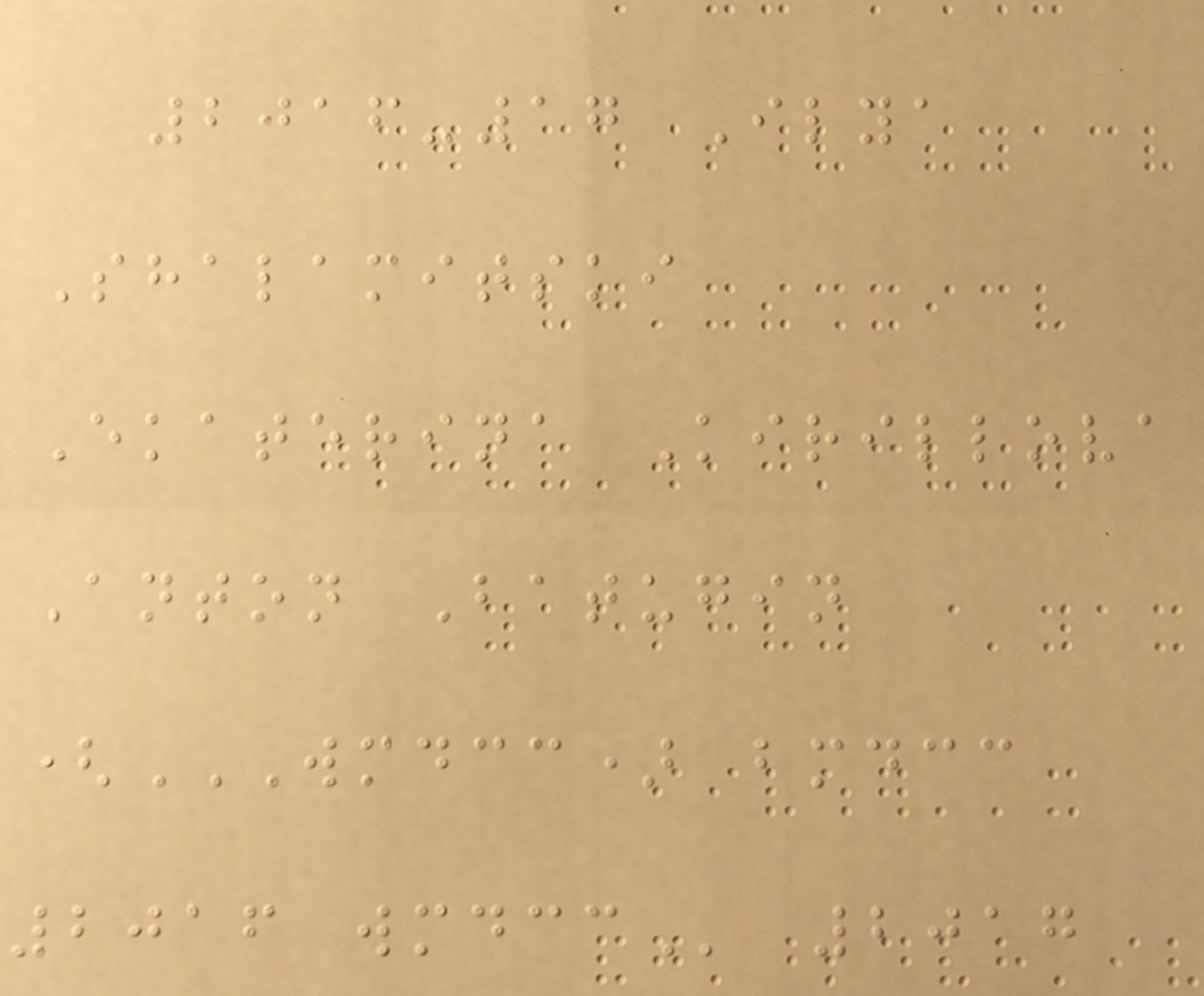2016-17 Ilya
Shalamitski
Ekaterina Kirillova
Anton Batugin
(WMDCC) BMDCC
2016 WMDCC 2017
